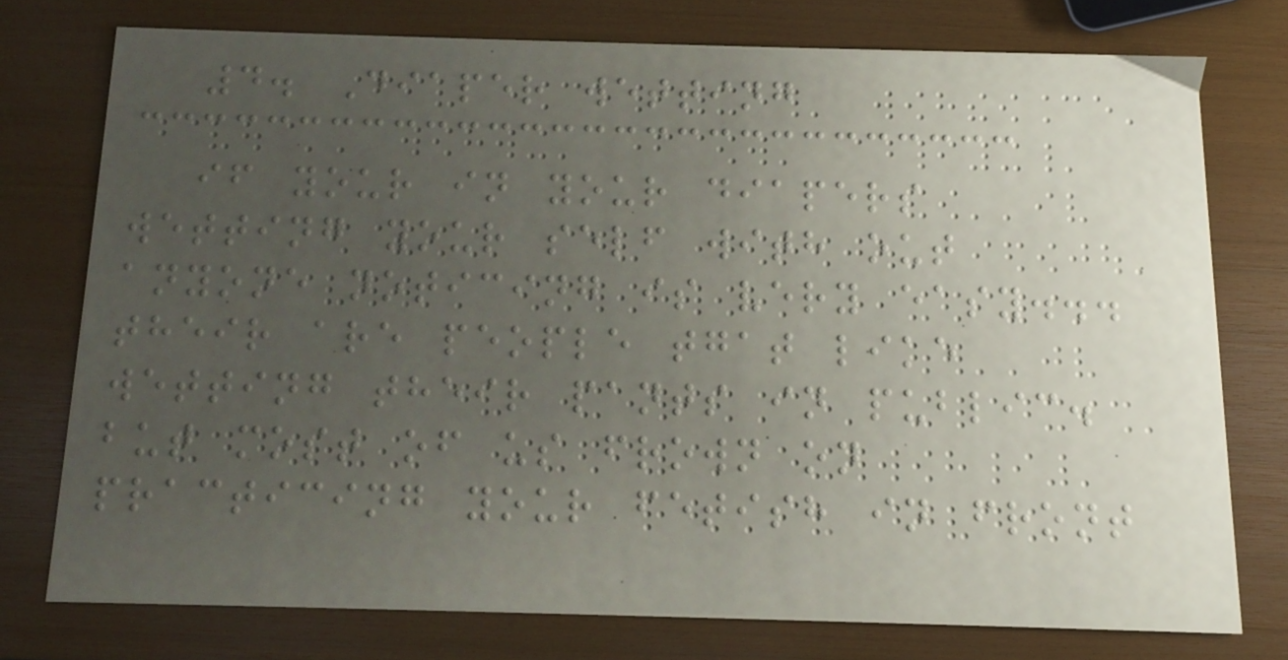4. Diaper wetting
if your in your diapers
wetting your self with out
anyone noticing is very easy...
their are people tgat like
wetting their pants in public.
but most of us frown on
practicing your fetish in front
